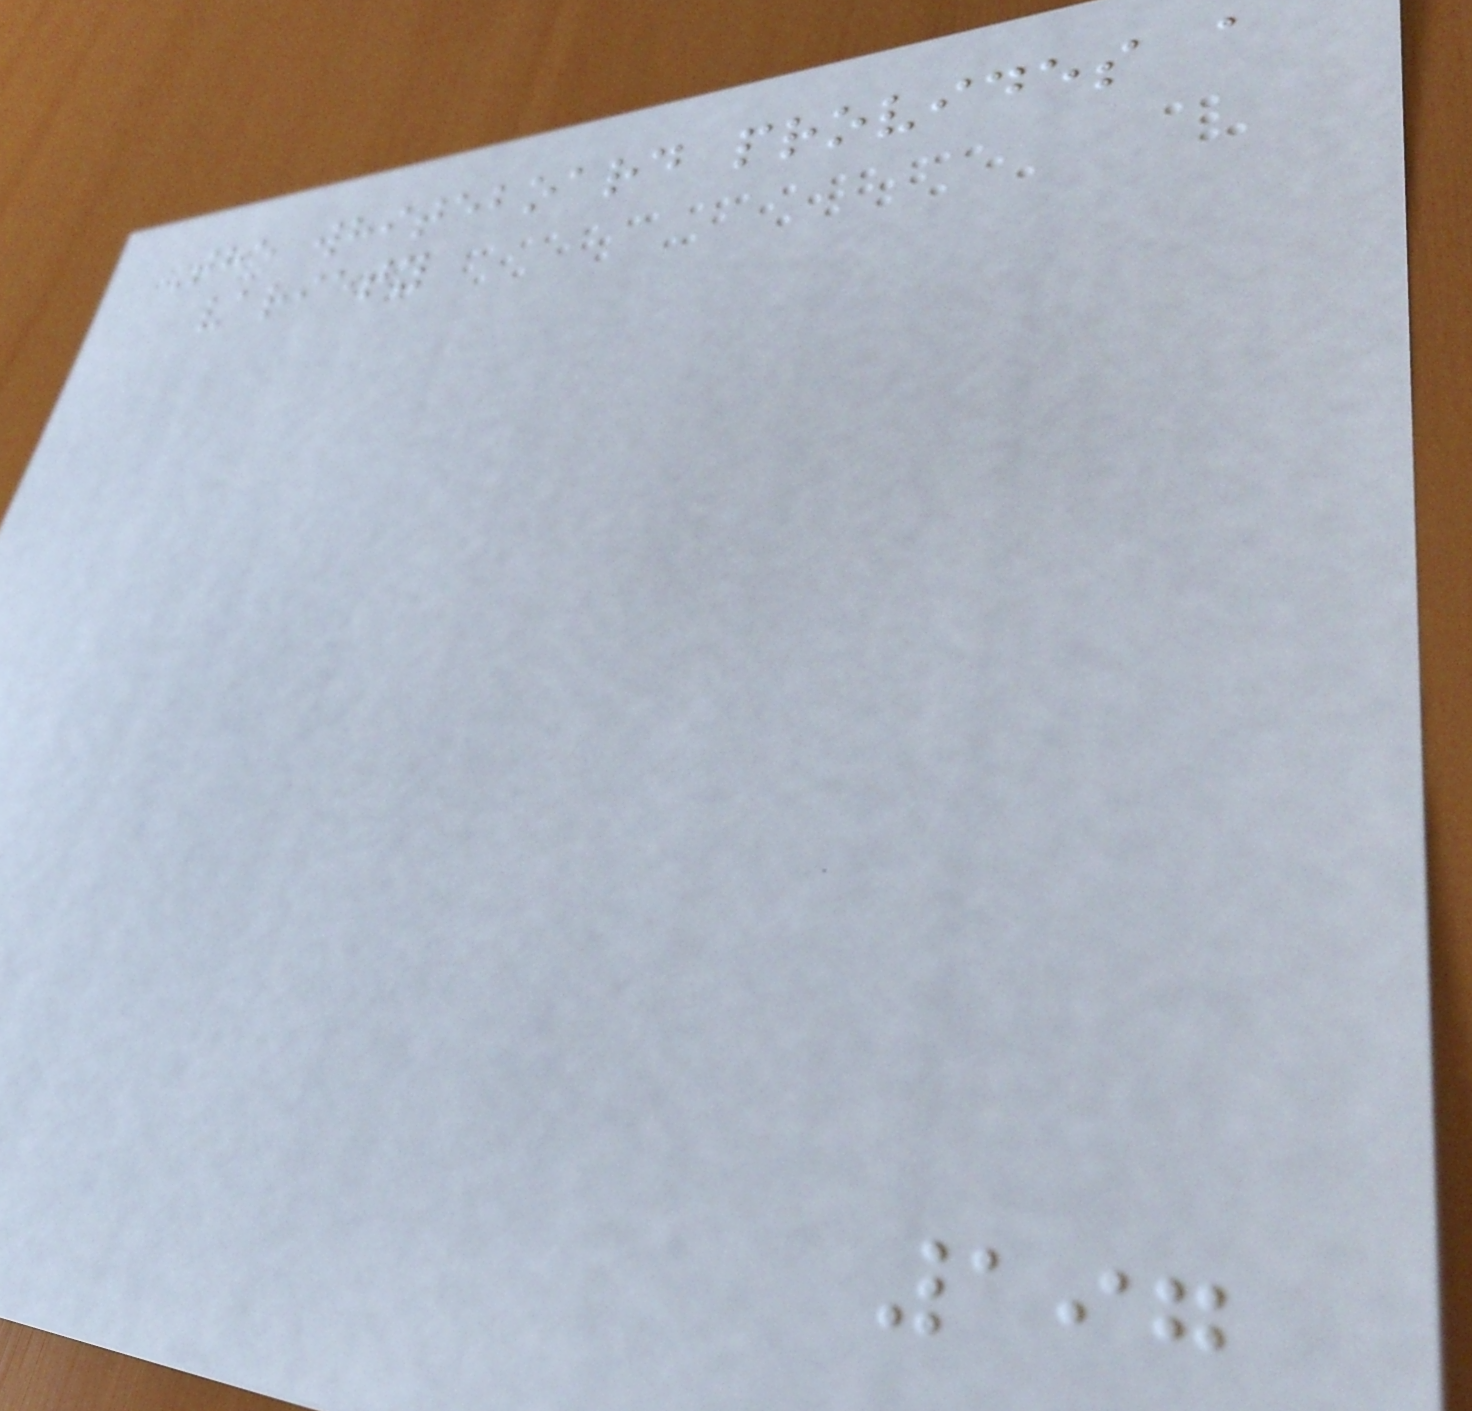The whiteboard provides a
variety
197
